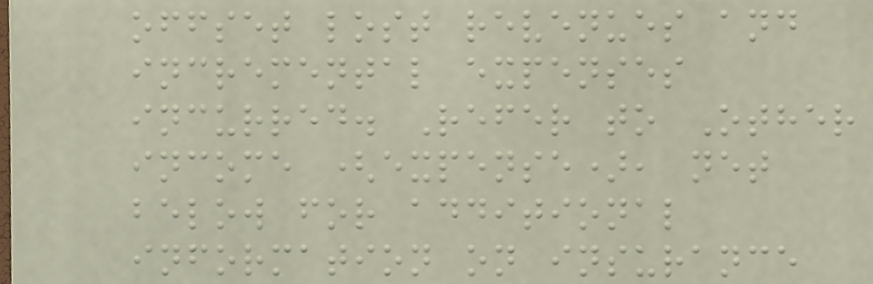offset lost revenues and
incremental expenses
incurred. Refer to Other
income (expense), net
below for additional
information on insurance
